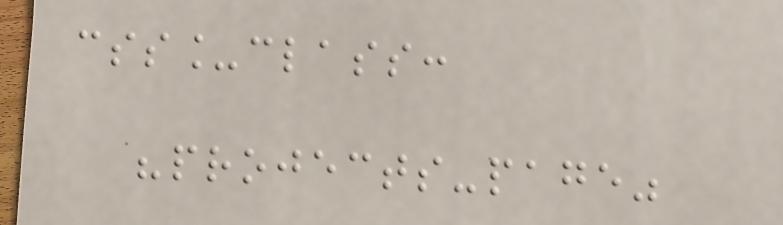css_class:
"projects-page"
